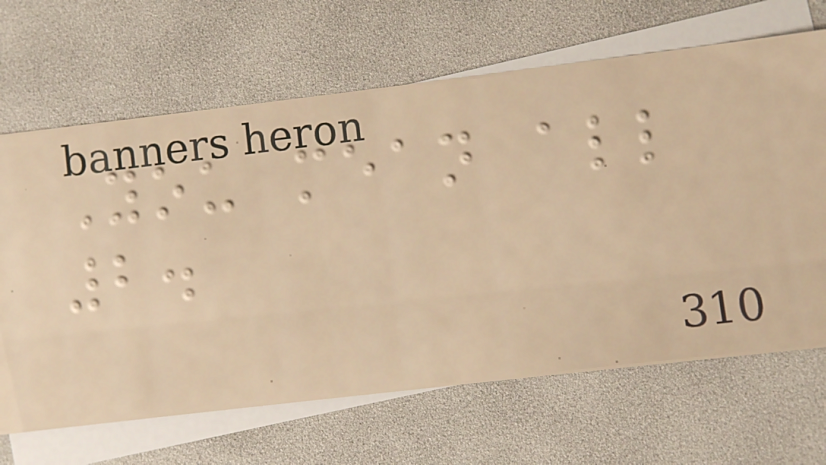You mean all
2.
